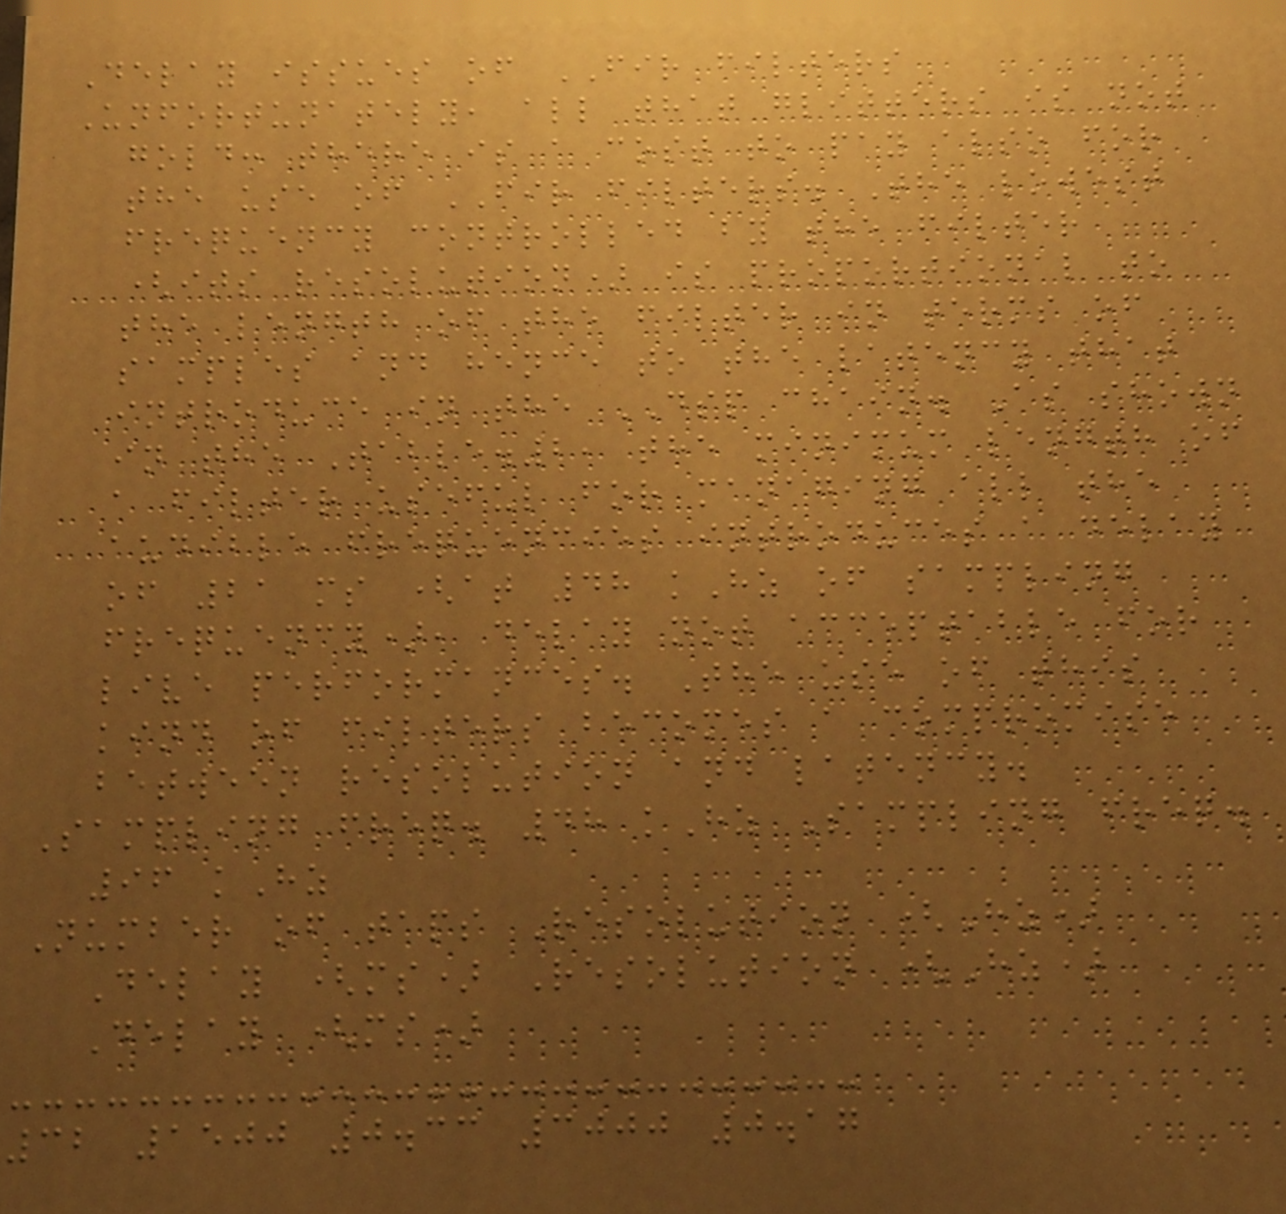Delay issues of FIR filters
Unfortunately, all that glitters is not
gold: there is a cost to pay also for
the use of FIR filters. The lowest
frequency controlled by the filter
(its resolution) is proportional to
the length of the filter in terms of
samples and hence to the latency that
introduce in the DSP chain. As shown
in the Table.2, the minimum length of
a filter useful for managing all the
audible frequencies introduces a delay
of 21 ms (at 48 kHz of sampling
frequency), delay not acceptable for
live performances. The use of this
kind of filters becomes a compromise
between resolution and latency.
Sampling freq. 48 kHz Sampling freq.
96 kHz
Number of taps Resolution (Hz)
Delay (ms) Resolution (Hz)
Delay (ms)
32 1500 0.33 3000 0.17
